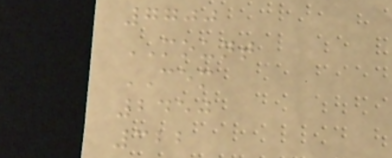7700
MOUNT
CEM
2450
322
